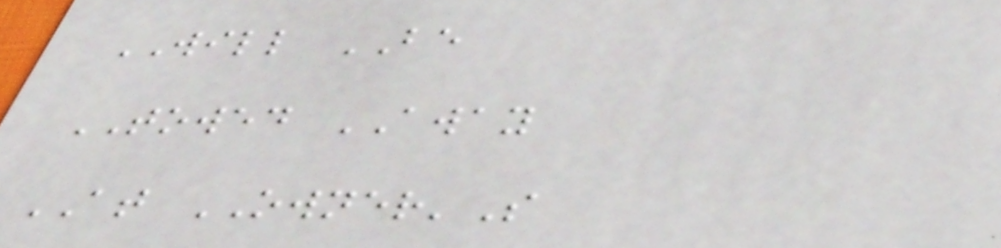WILL BE
TOWED AWAY
AT OWNER'S
